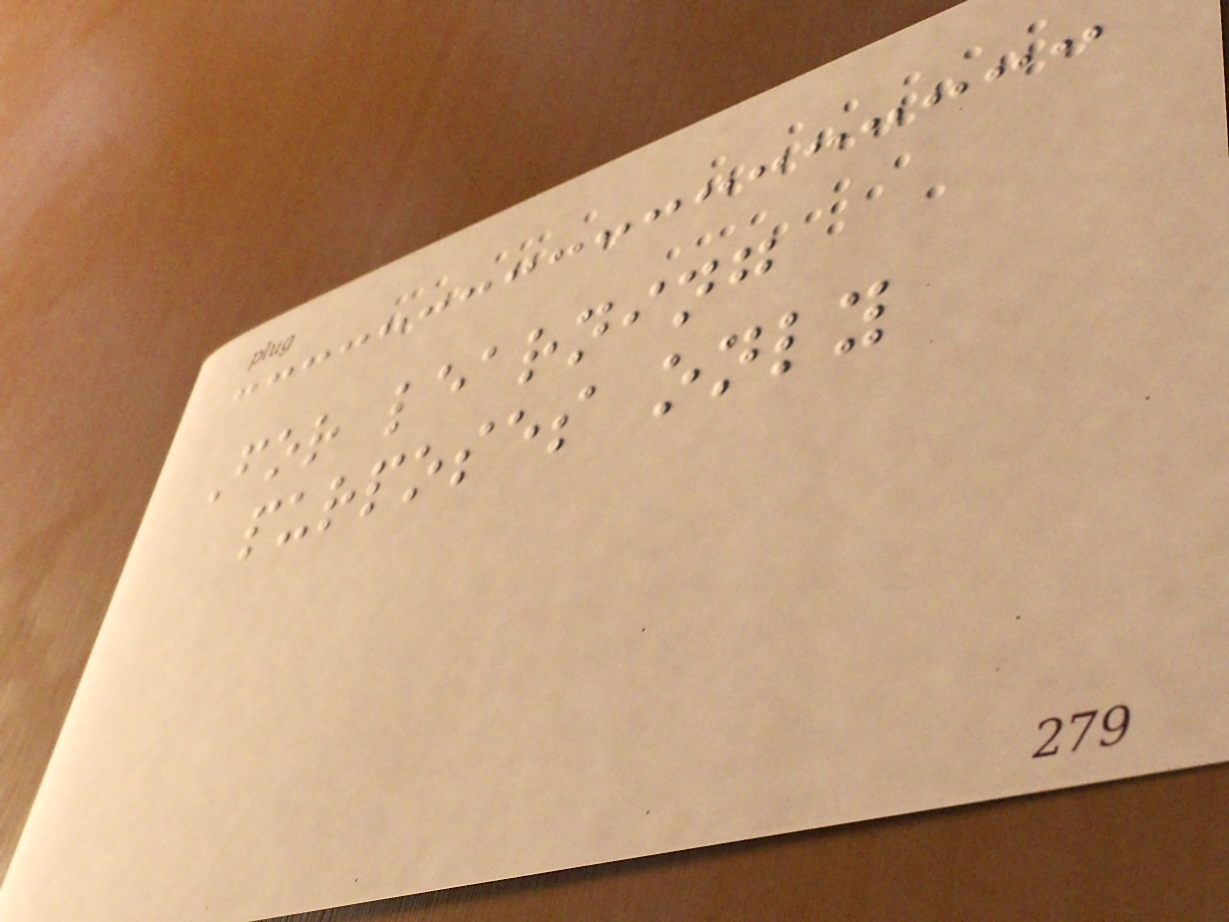For learning
purposes only
